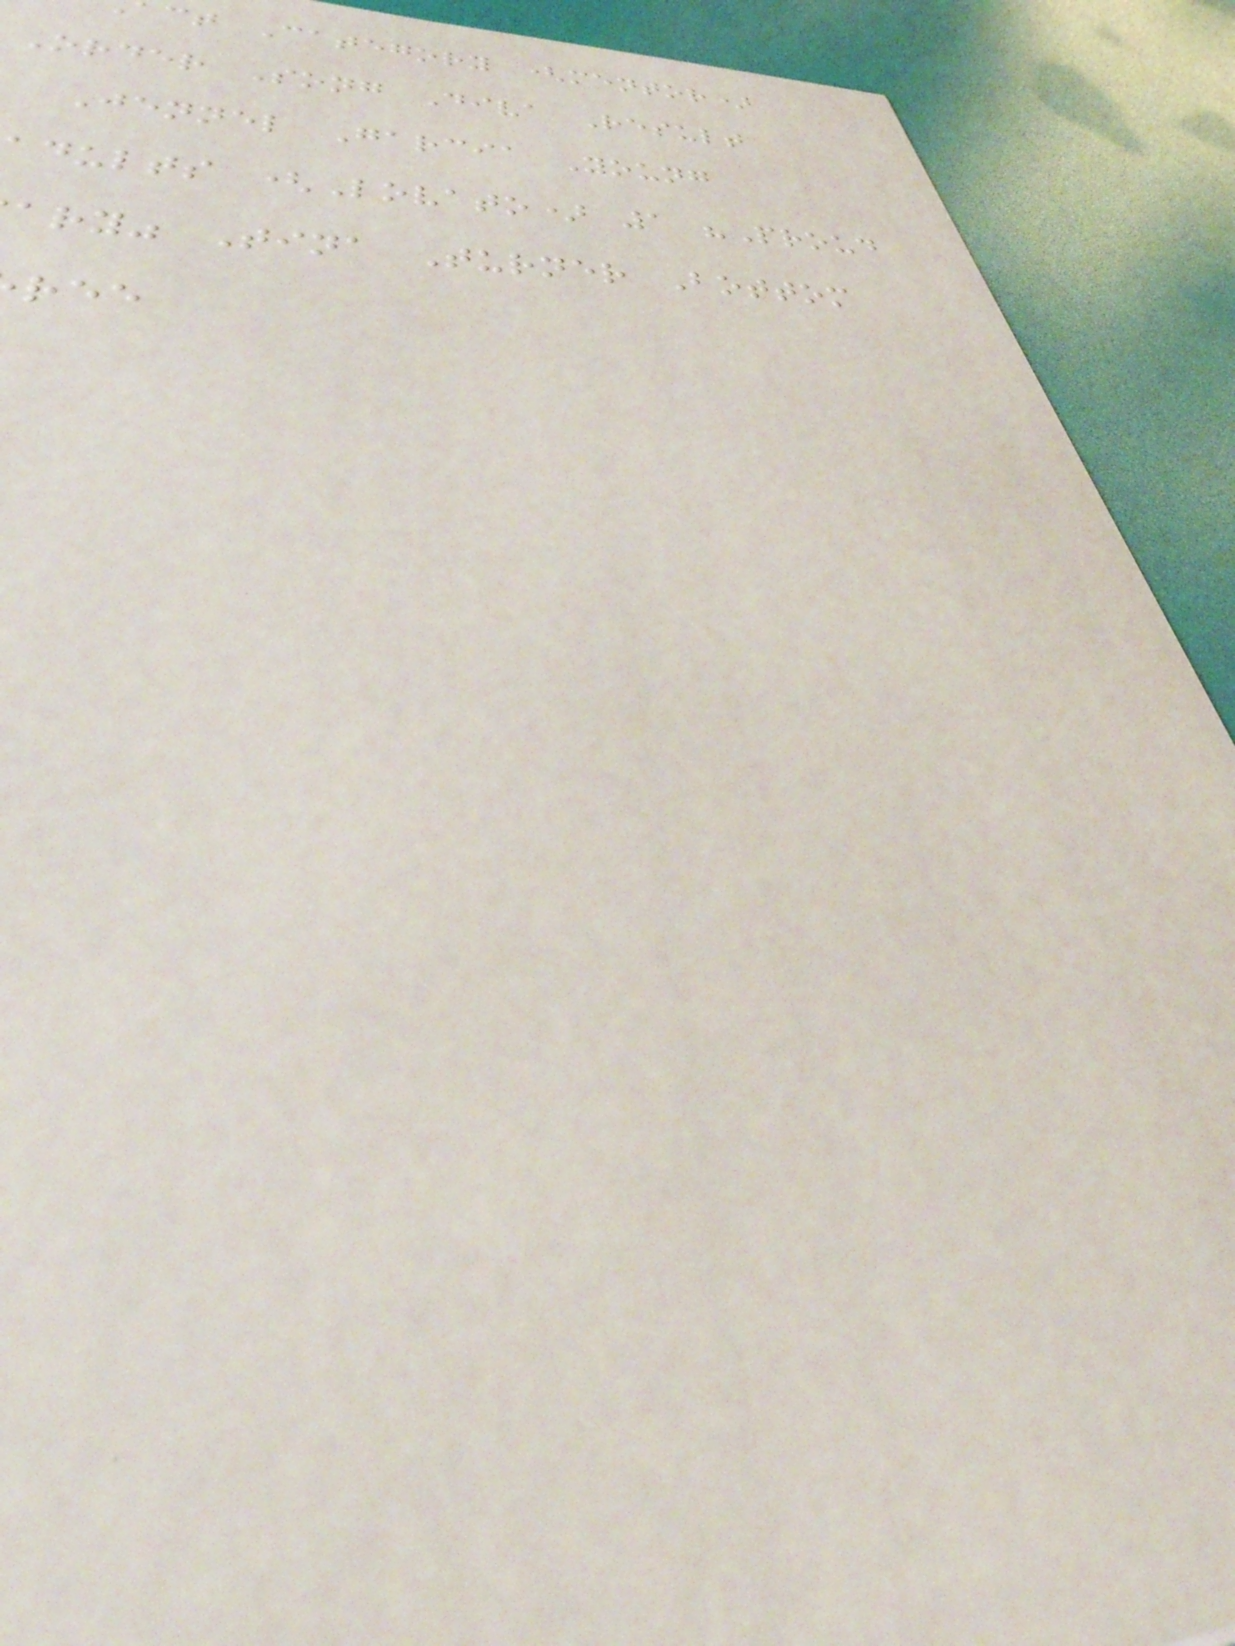ct Category (mentor)
Order Song Diva Result
Jennel Garcia Young
dults (Lovato) 1 "Proud
ary" Tina Turner Bottom
